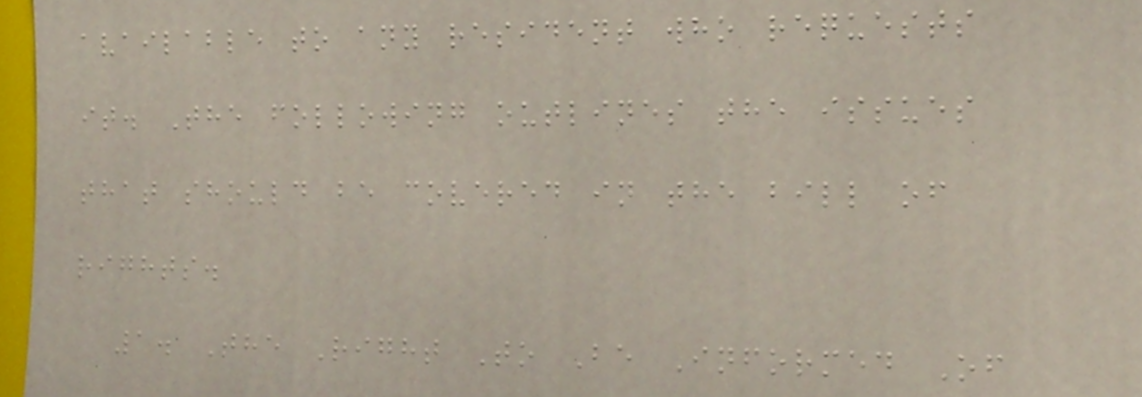available to any resident who requests
it. The following outlines the issues
that should be covered in the bill of
rights.
1. The Right To Be Informed Of
